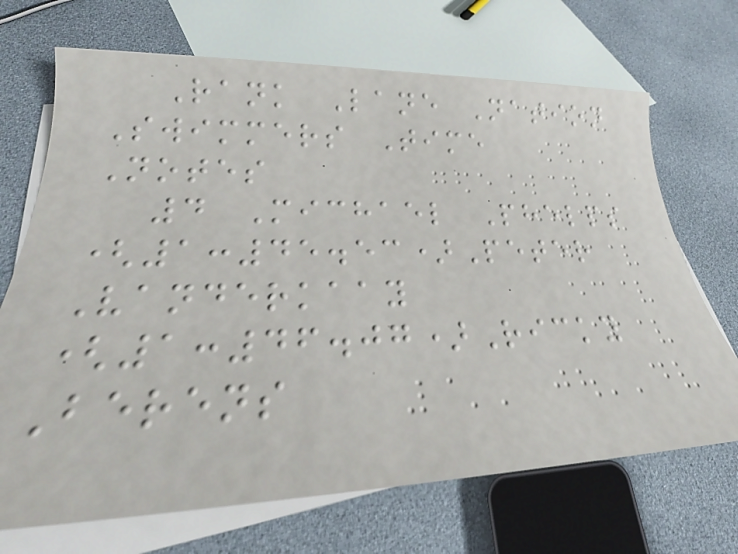Rank Lane Nation
Swimmers Time
Notes
4 Michael Phelps
(1:45.53)Peter
Vanderkaay
(1:46.07)Ricky
Berens
